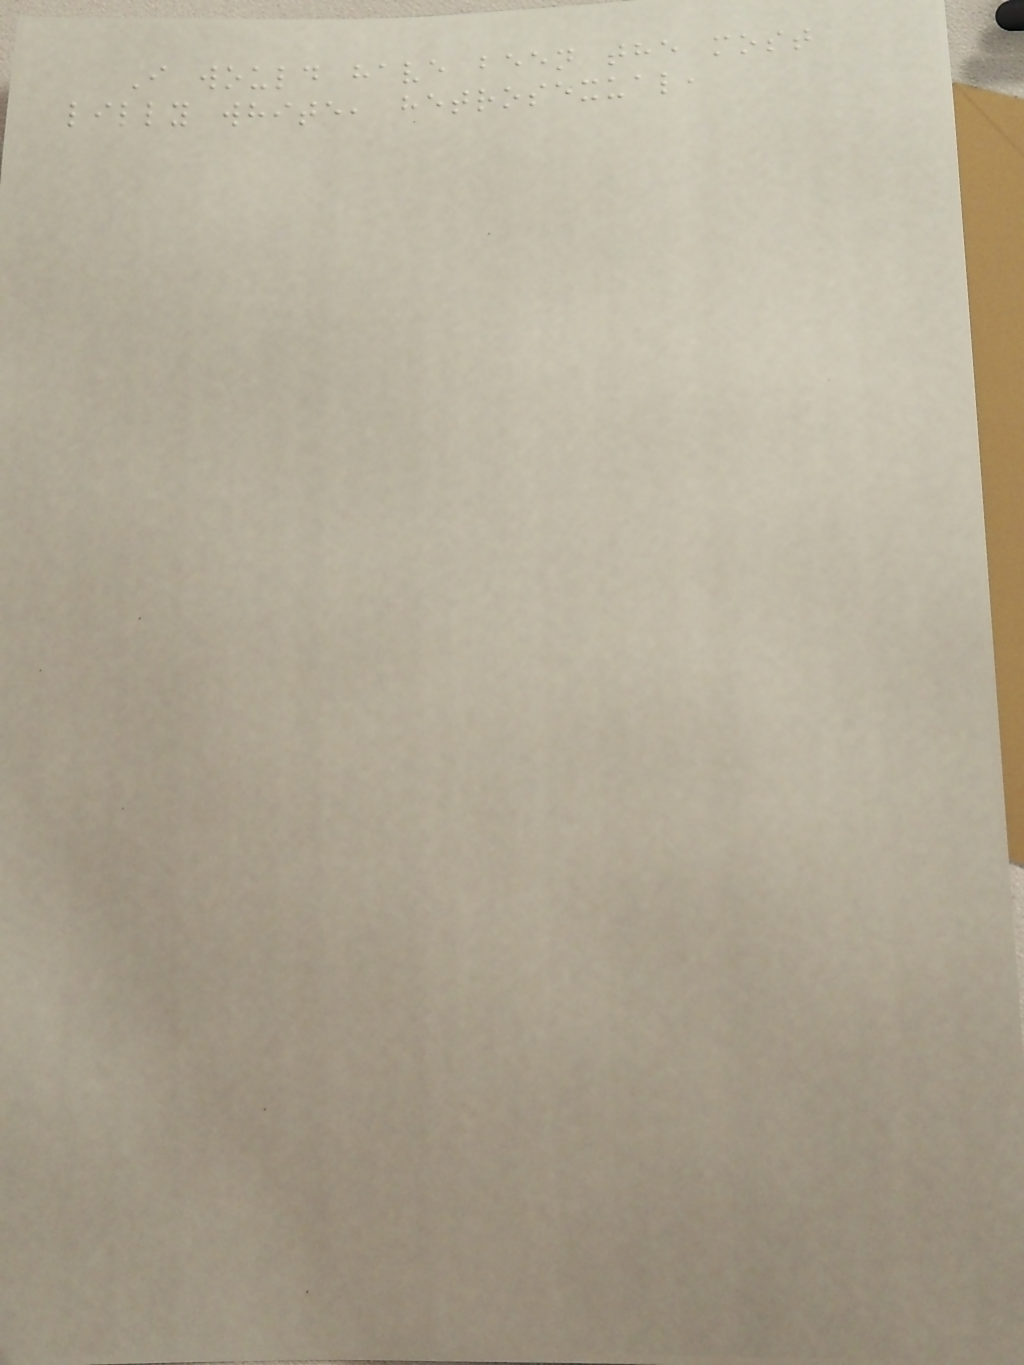I would have been the most
lilly white, hetrosexual,
